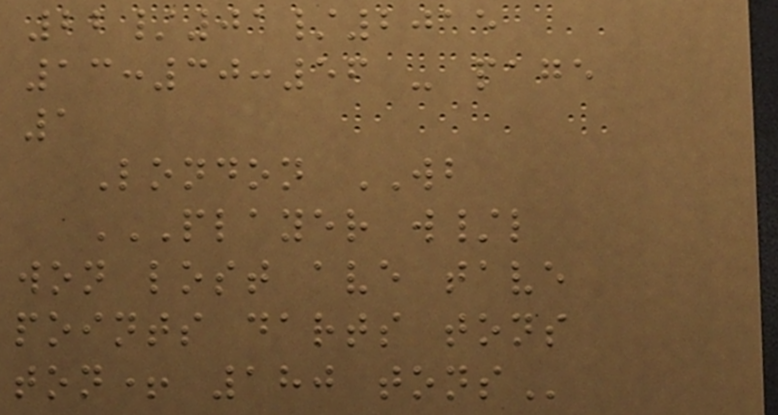22/01/2015
13:30:56 - page
1
London WB
PLAYER W/L
WON LOST AVE TAVE
POINTS DARTS TONS
TON+ 180 TONS
